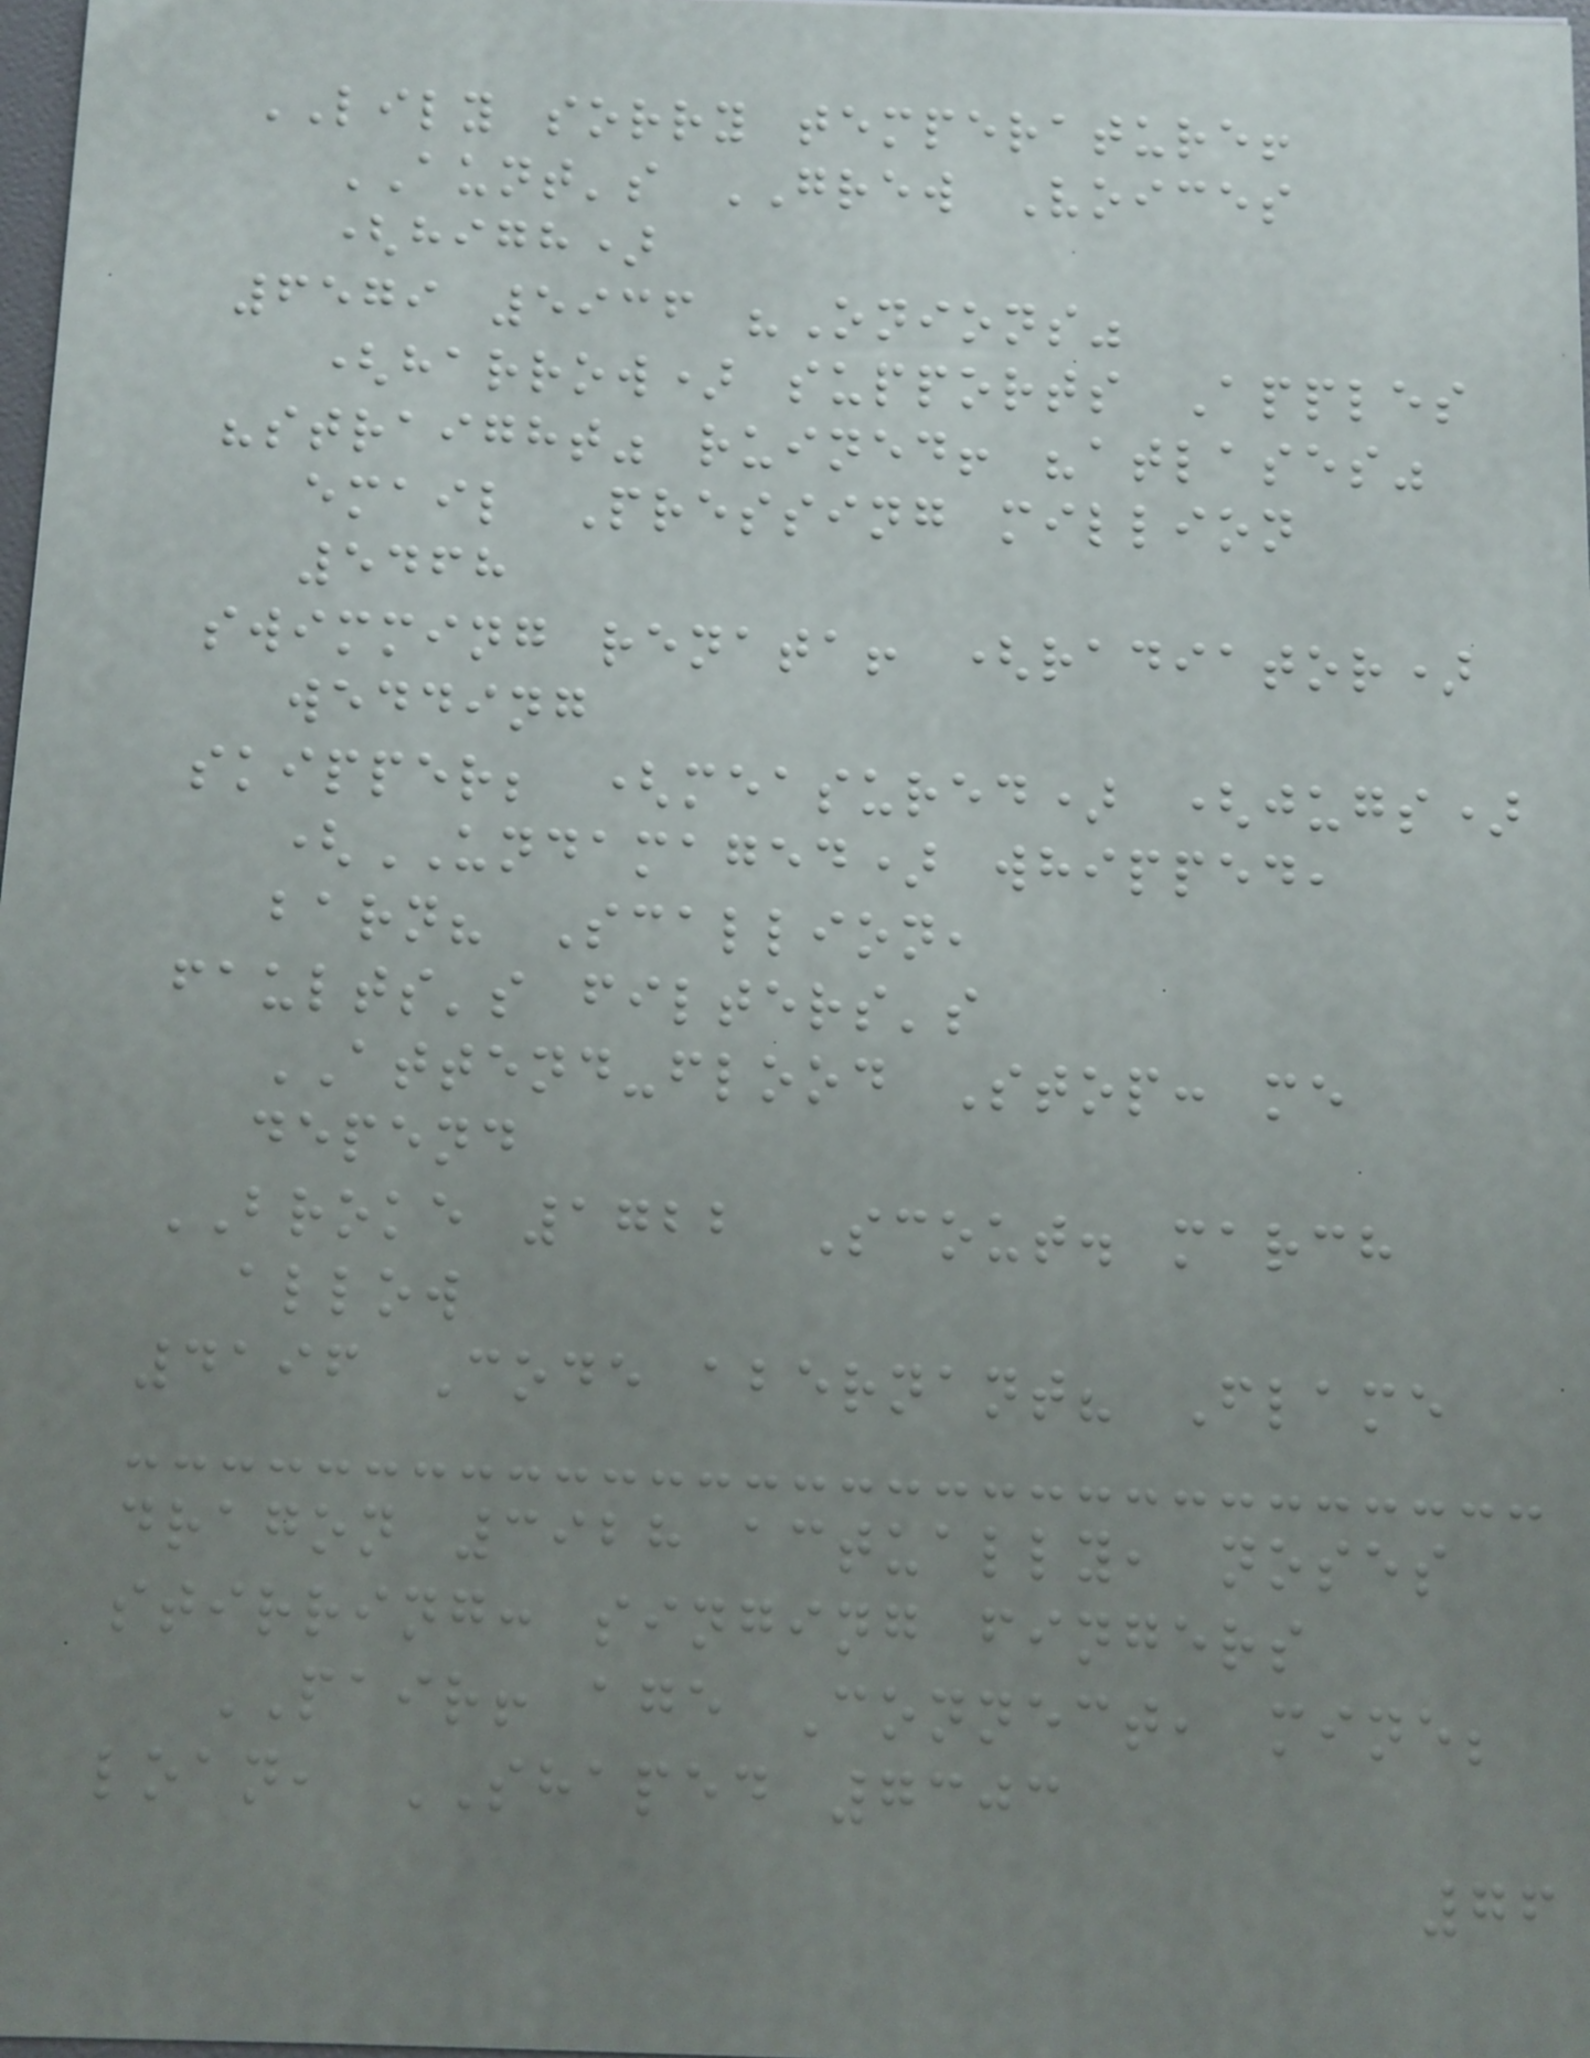LILY sorry temperature!
AUNT's GREW Voices
(high)
6579 5936 "Onions"
(harrow) supports Apples
"straight" ruined! "atlases"
email Pressing million
5468
swimming renata! (radiator)
wedding
skipper; (measured) (jugs)
(UNDAMAGED) whipped,
barn? Scallion,
faults's filters's
ATTEND-flood Stop: me
depend
BROKE 1722 Scout. march
allow
4196 Code abernant? Flame
dragon 3928 actually, noses
stirring: singing fingers
PAIR! age Connect, mine;
loan, SHAPED 7303
76
